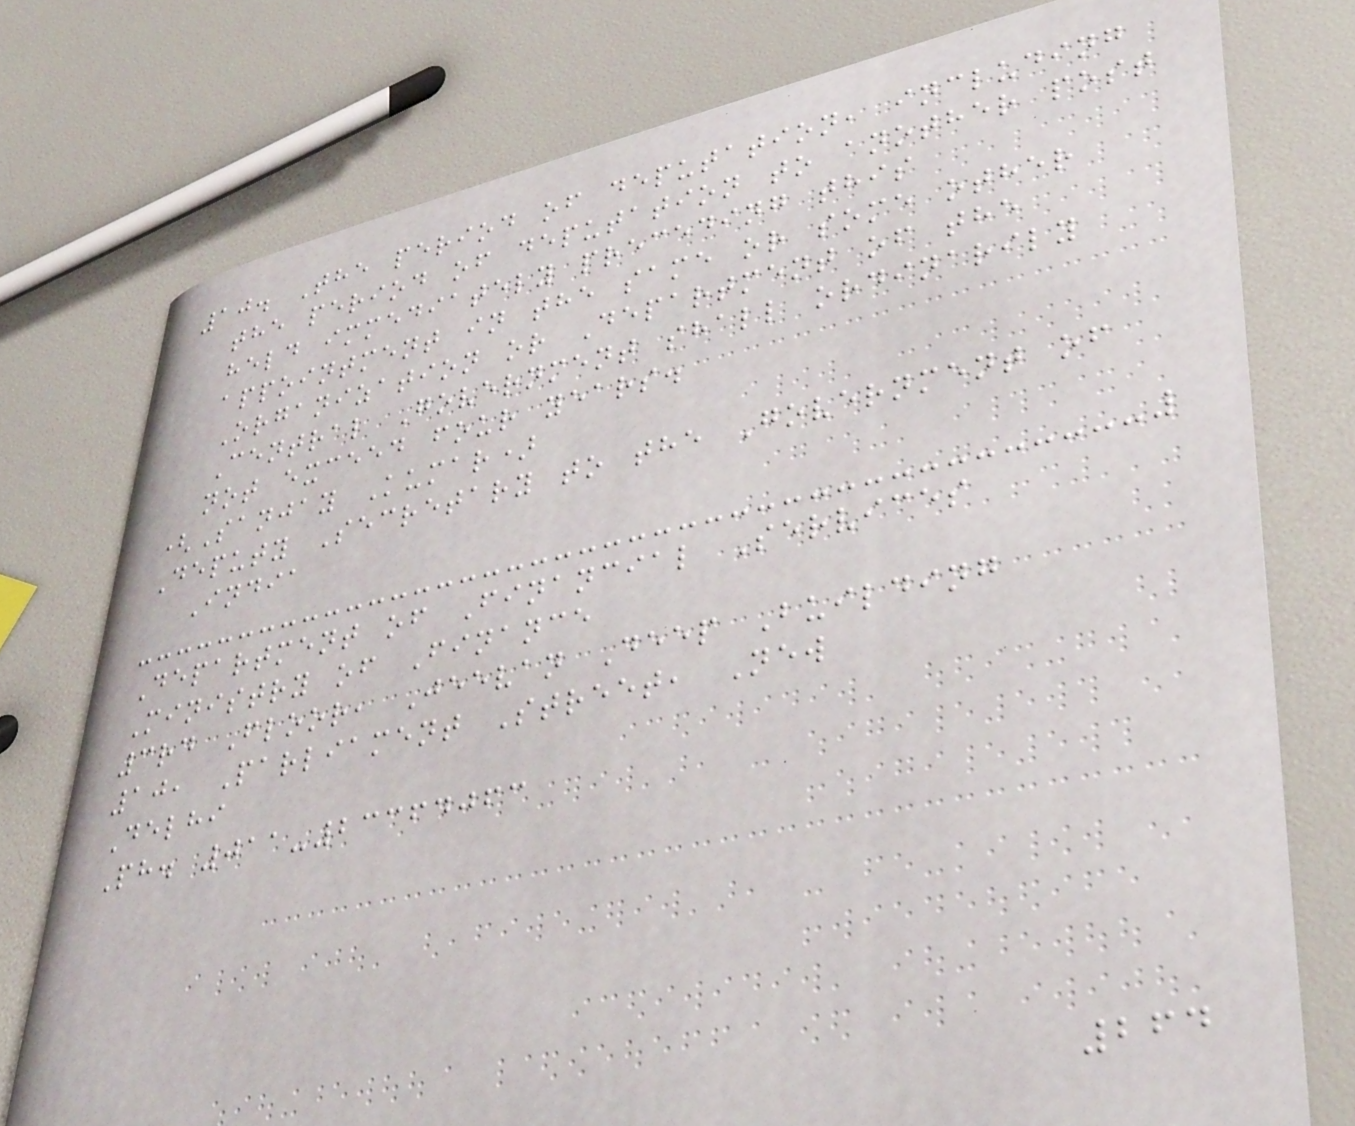10. The period of deputation, including
the period of deputation to another post
held immediately preceding this
appointment in the same or some other
Organization or Department of the
Central Government shall ordinarily
not exceed four years.
(Sanjay Kumar)
Deputy Secretary to the Government of
India
Department of Financial Services
Ministry of Finance
3rd Floor, Jeevan Deep Building
10, Parliament Street, New
Delhi
Ph. 011-23364063
264
